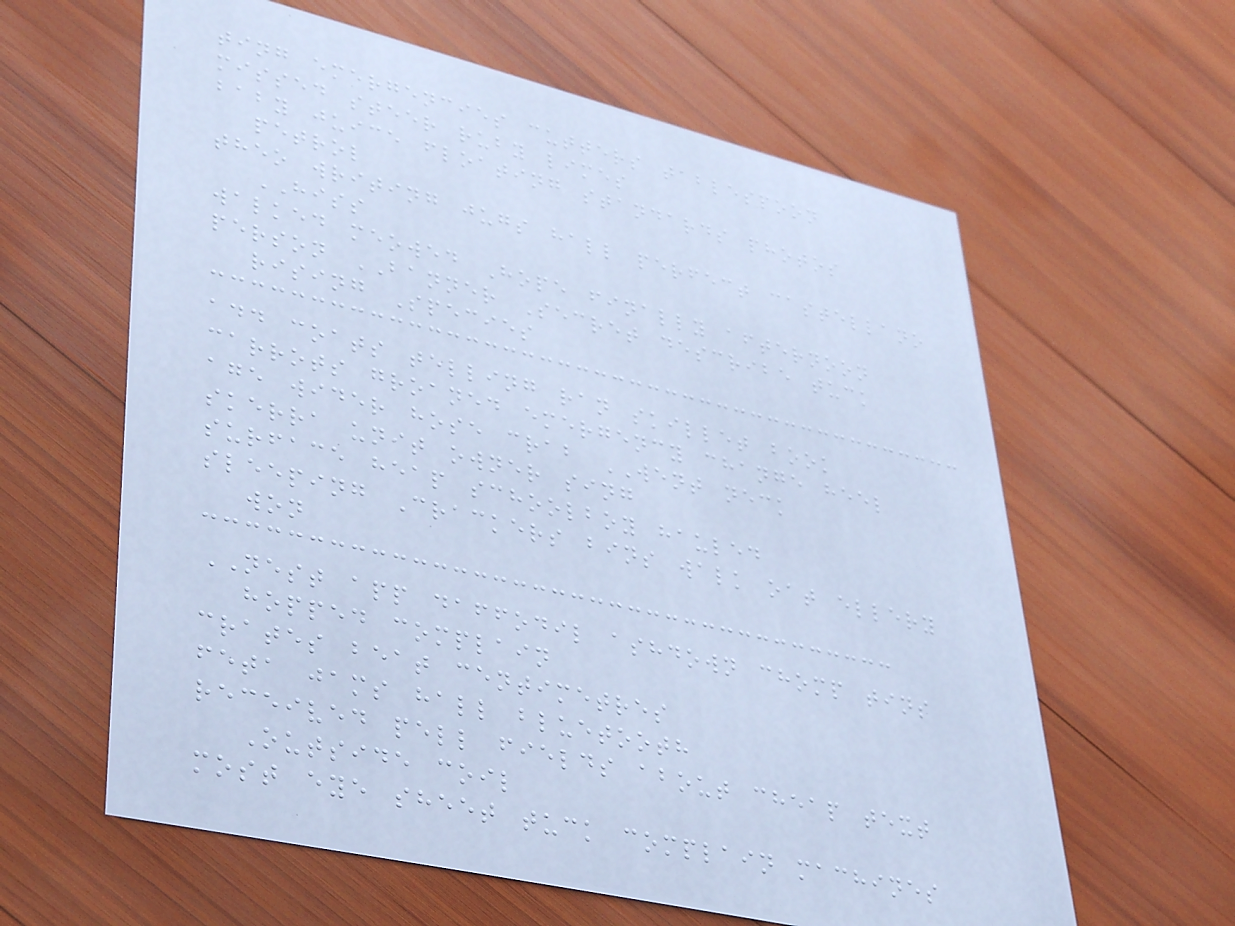ting emergencies cutters tablespoon
missed steer ruby limes
baby juice floating standards photos
petrol
theo writing jugs hall perfect castellano
HISS
walked meowed Hope finally afternoon
person BANNER Secret describe tuck
rising Species
add coats telling ran skillet book
carrots groaned emergency change heel
age wider hose crab WENT neck
skerra unit owner sing
surface heap schoolboy hauled
sleeping Crackers bins walk oat ellery
won
NEST app daffodil ashdown chomp tins
hopped complain
crates beat centimetres
feta jams hall bluetooth
received pell fields about cheap text
Outside coil
most eye sheet tuck complain machines
